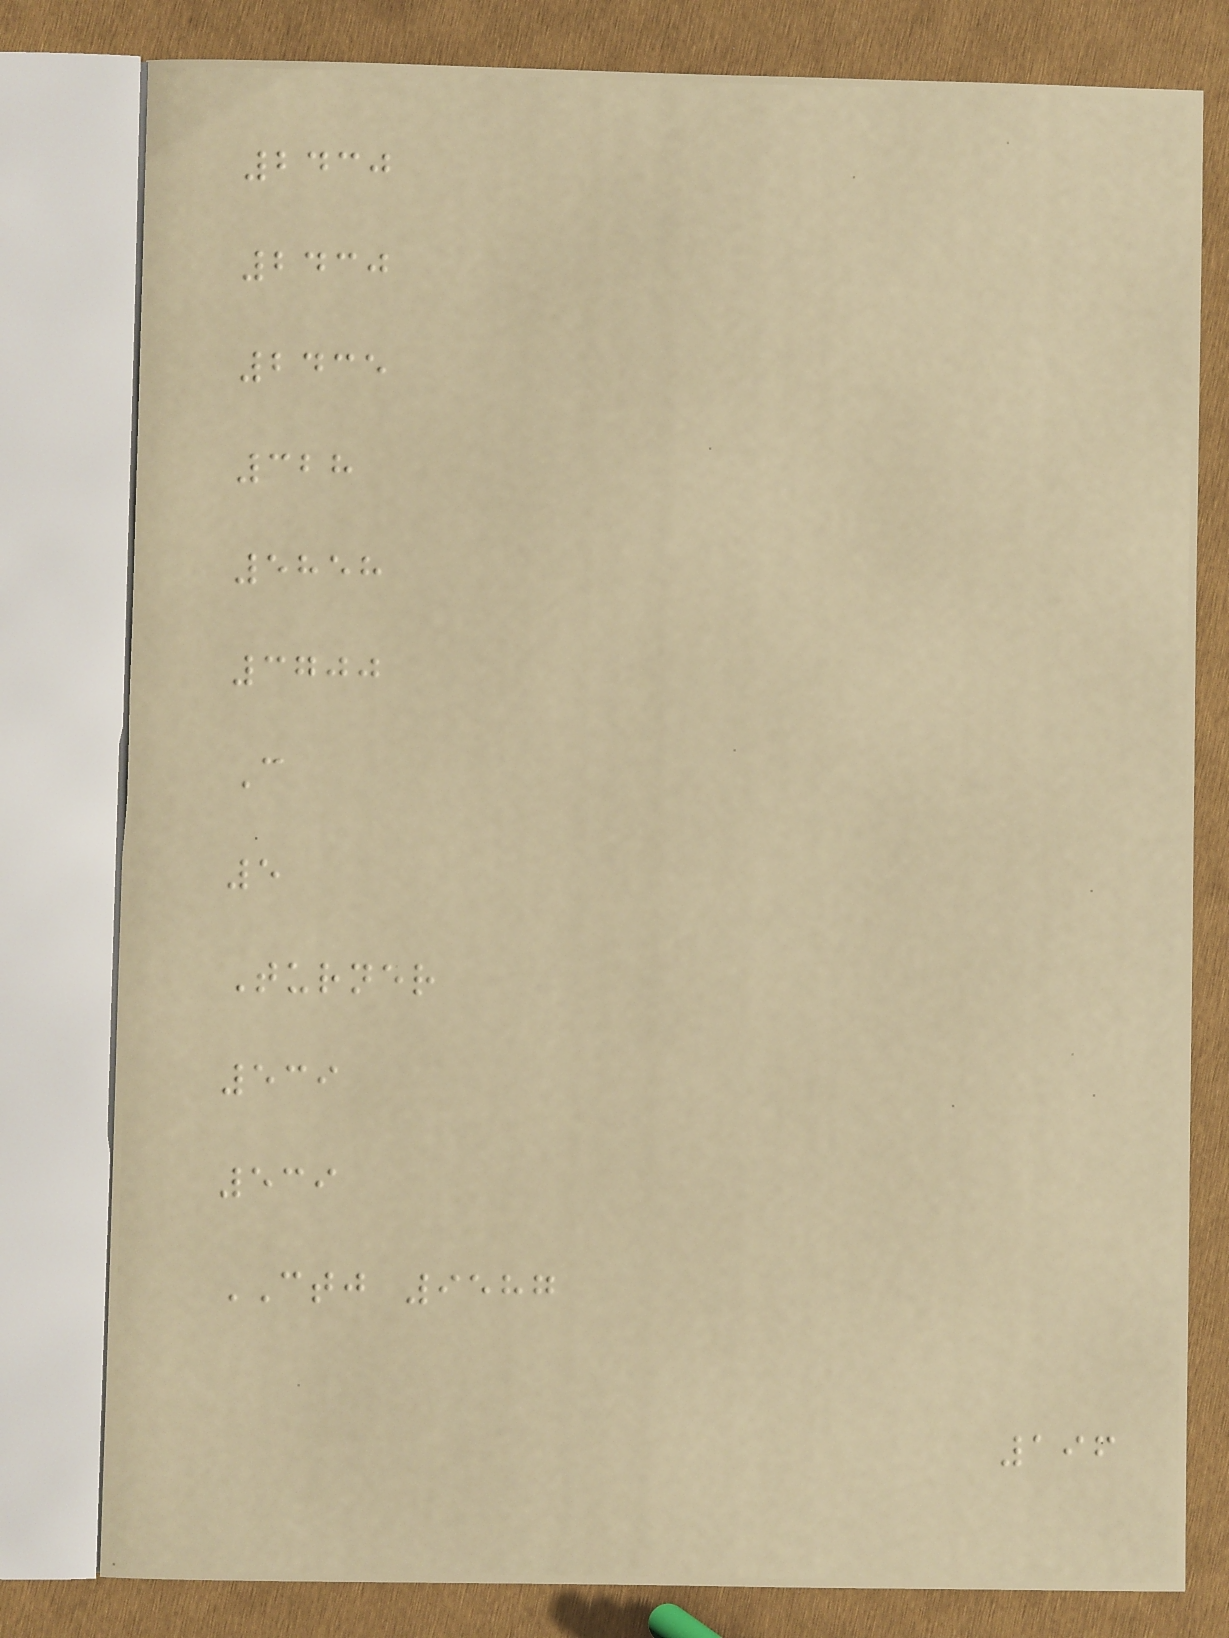2430
2430
2435
328
5858
3700
C
5
Turner
539
539
CTJ 9587
196
